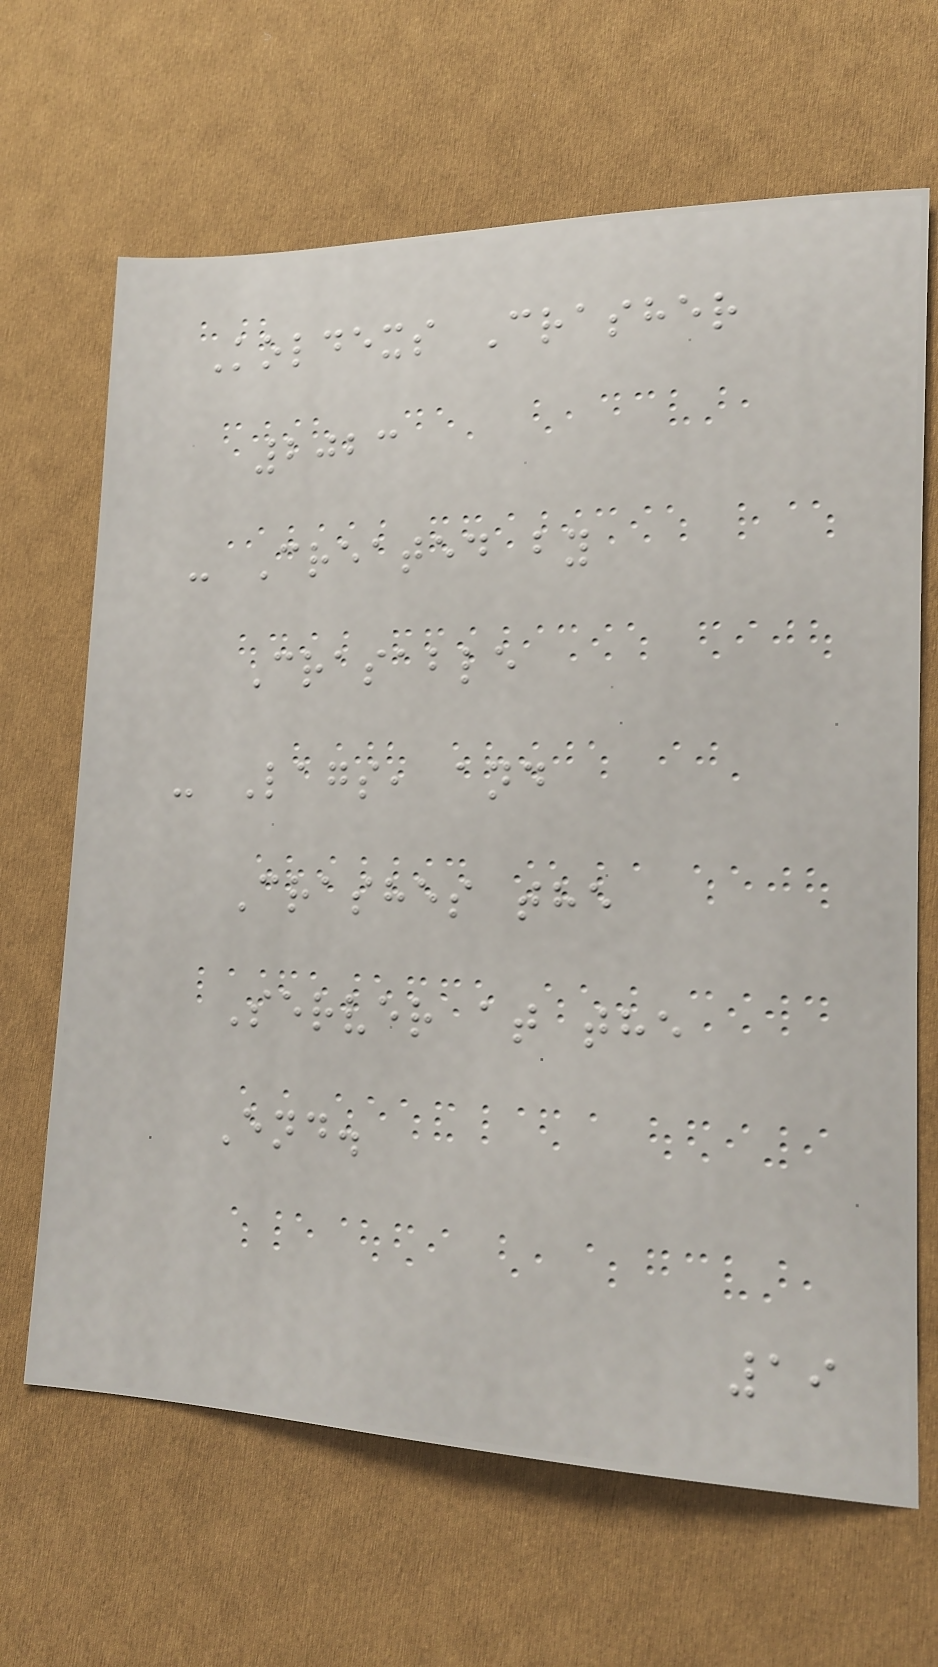Koldexs Crasher
2023
- Created by
Crasable
- Lags, and
Crashes the
Server at the
End.
19
